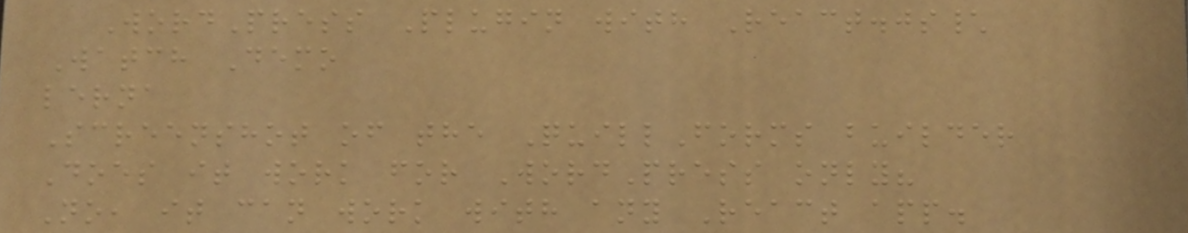WordPress Plugin with React.js\
Watch Demo
lerna
Screenshot of the QuillForms builder
Does it work for WordPress only?
No, it can work with any React app.
